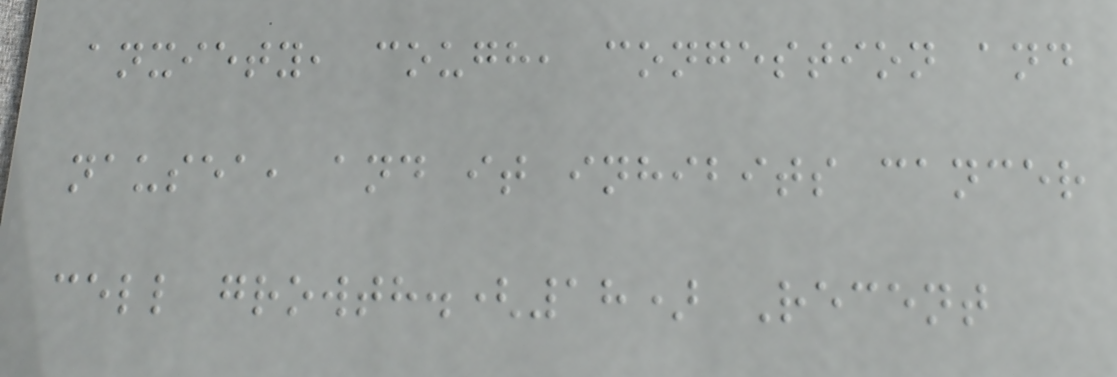anxiety, cough, congestion and
nausea, and it inhibits cancer
cell growth.(18) Recent
